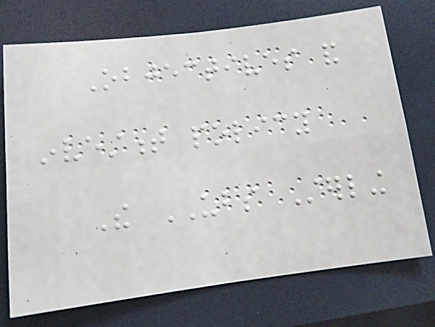Objectives and
investment policy
The UBS Sterling
